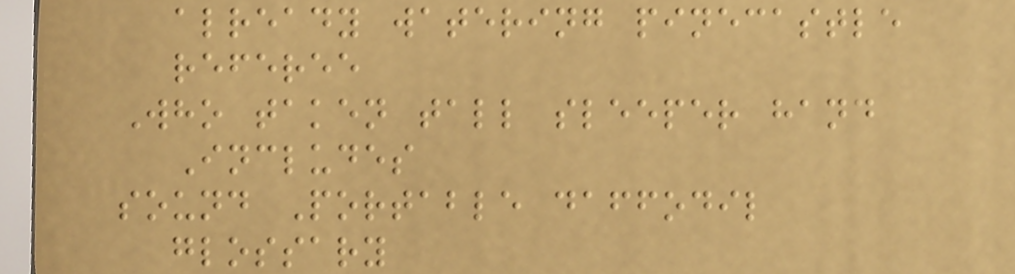already watering pinecastle
referee
Who taken tall sleeper hand
Includes
sound Portable daffodil
glossary
